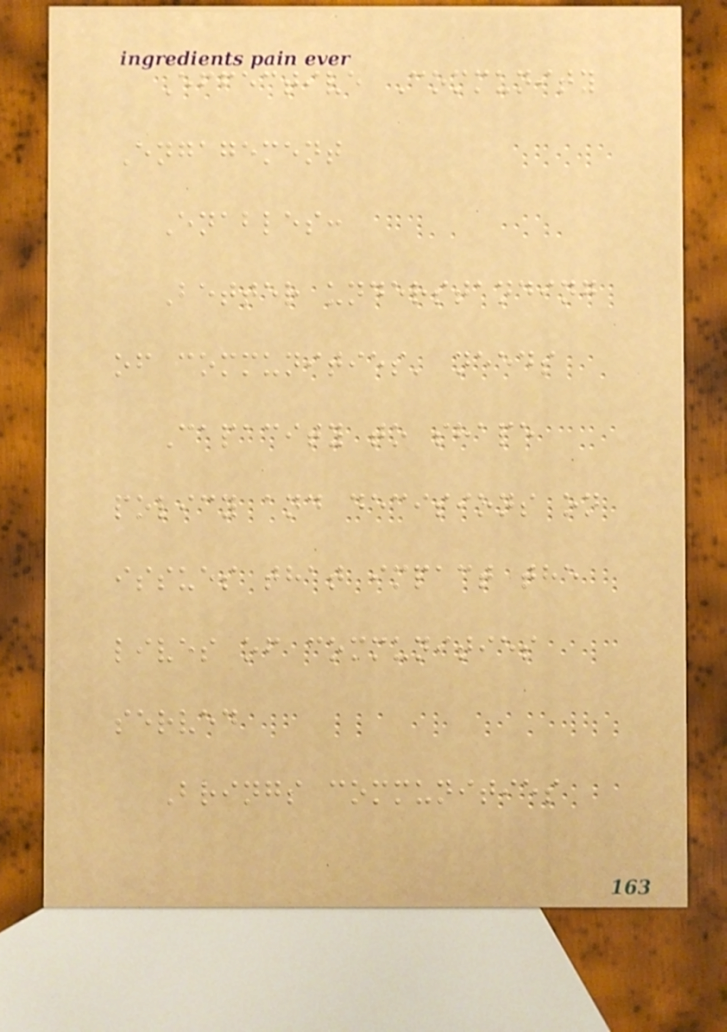Effective Community
Engagement
Enables:
Better understanding
of communities' needs
Capacity to shape
policy and decisions on
issues that impact the
lives of communities
served
Brings communities
